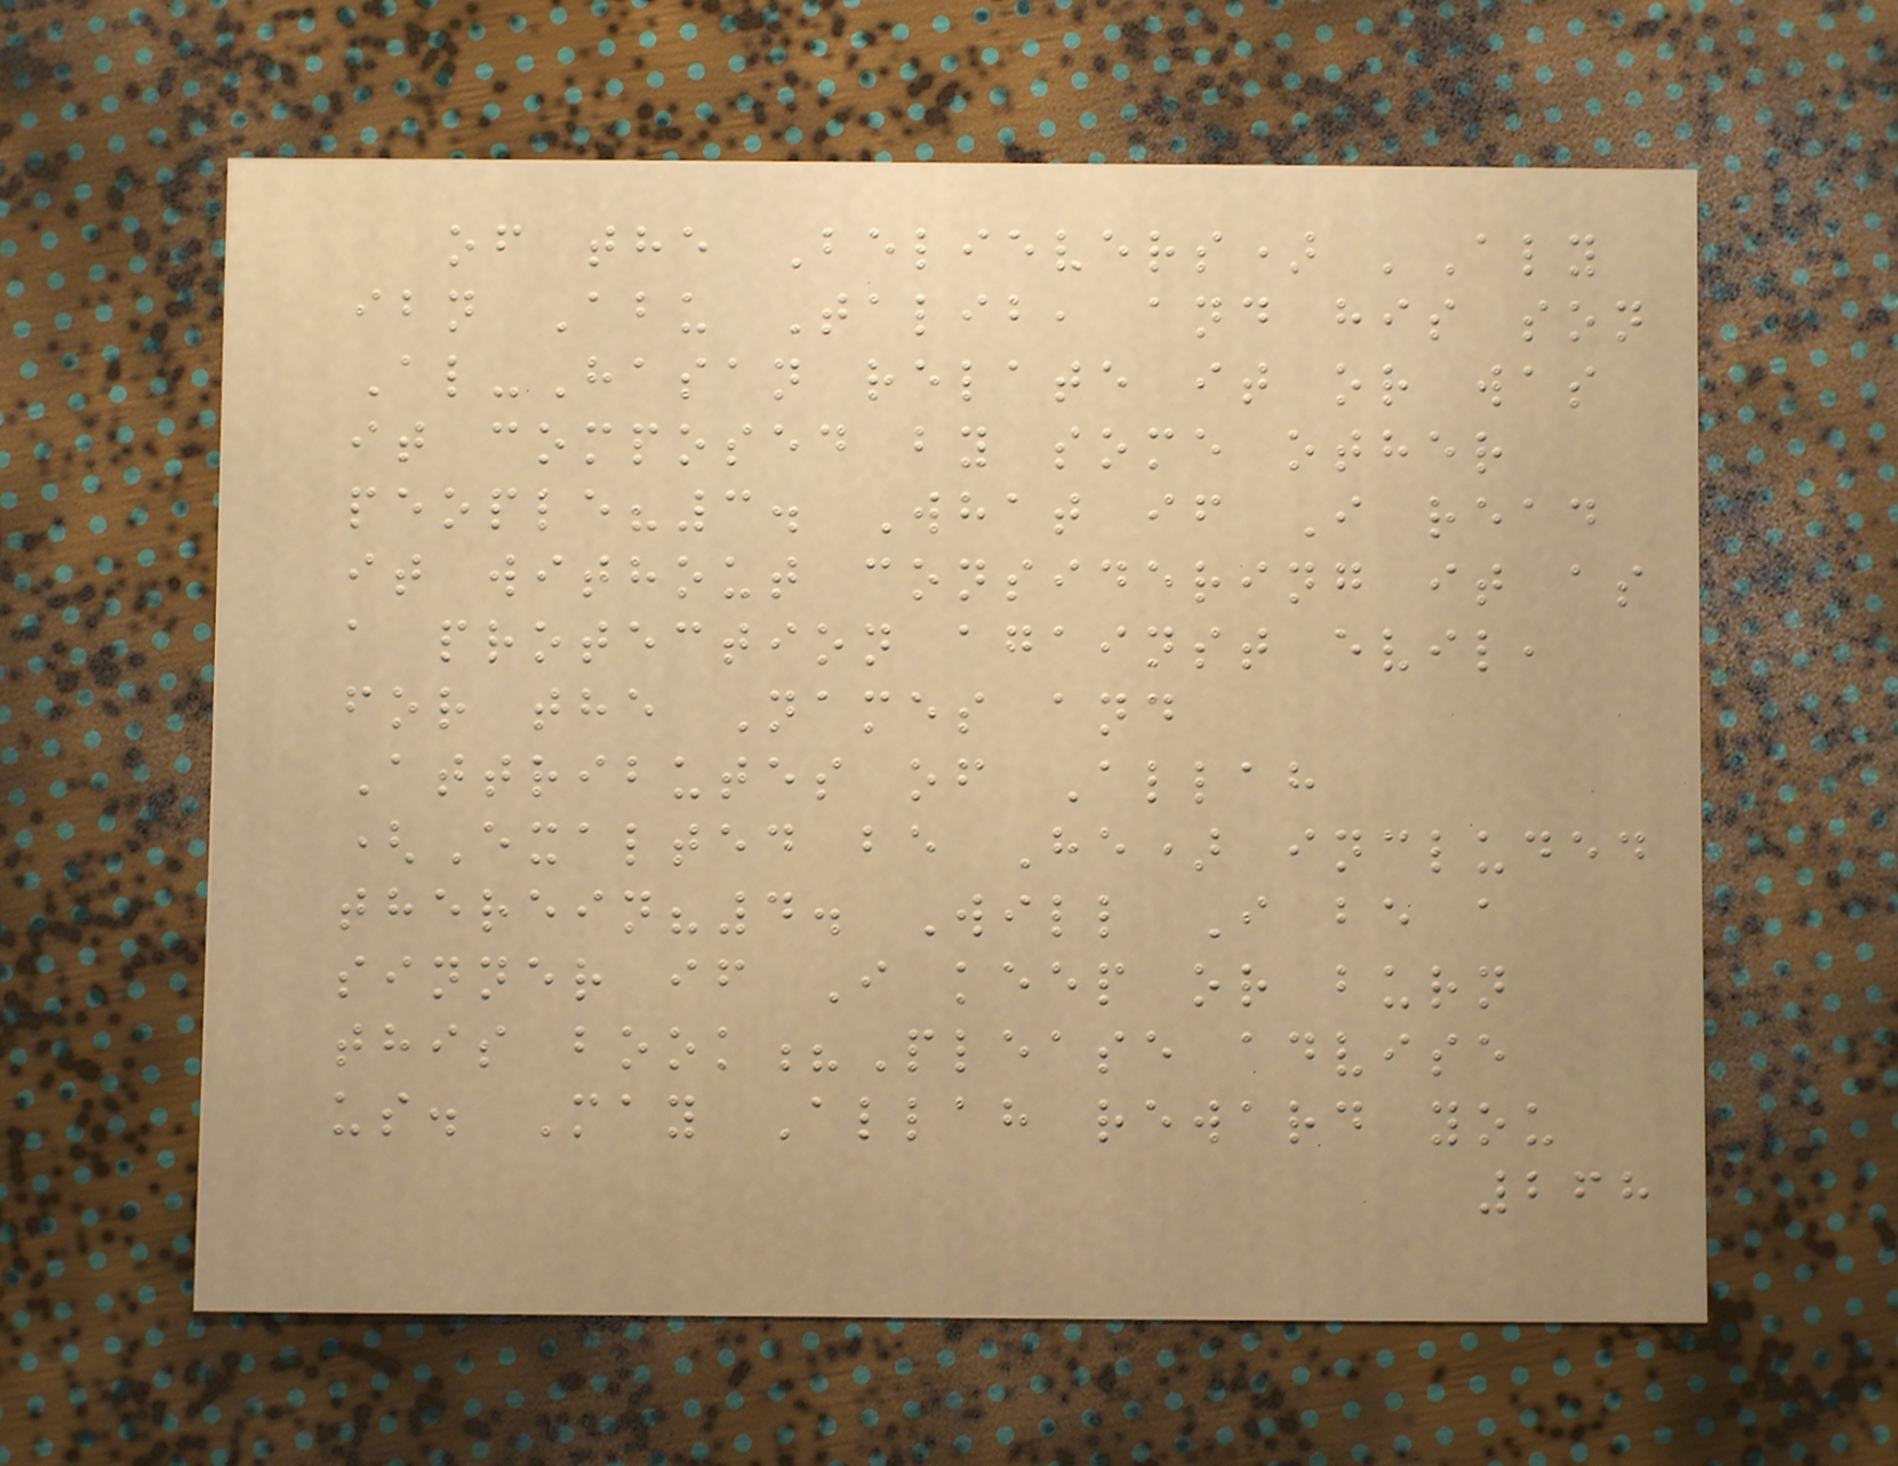of the Believers) 'Aly
ibn Abu Talib, and his son
Al-Hasan relate it or was
it composed by some other
people?3. What if I read
it without considering it as
a protection against evil,
for the Names and
Attributes of Allah
(Exalted be He) included
therein?4. Will I be a
sinner if I keep or burn
this book?Please advise
us. May Allah reward you
268
